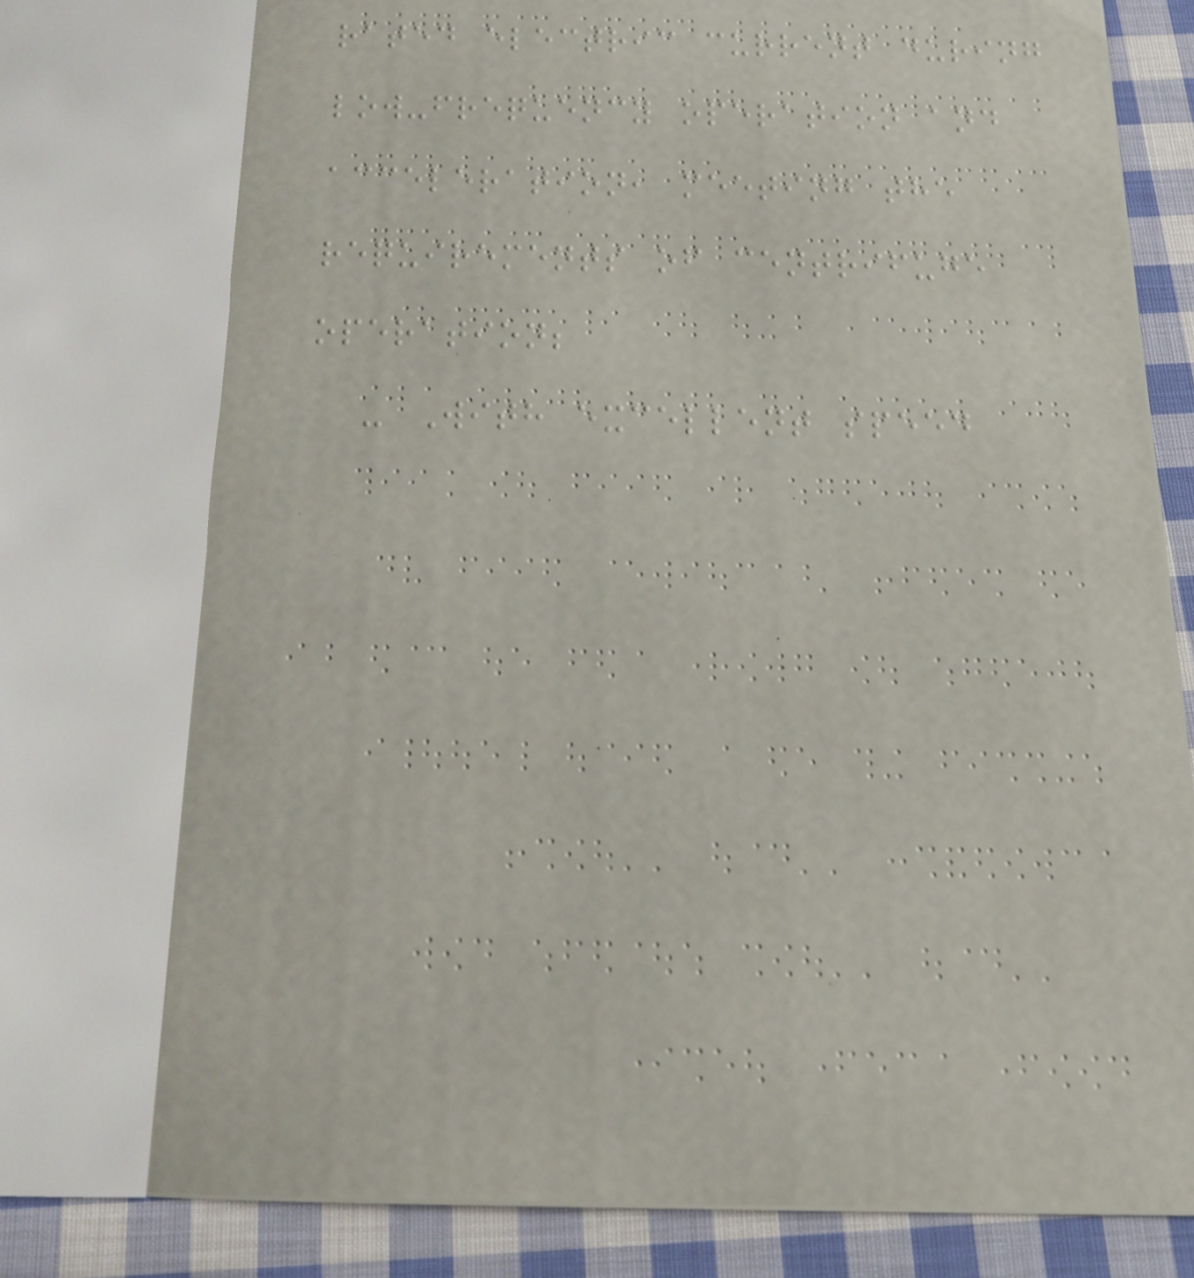rated electric current during
low-frequency operation and
acceleration, meeting the
requirements of centrifuge
operation;
- With excellent speed
